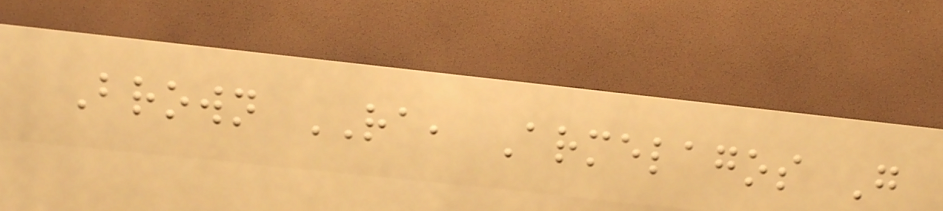Brown RA, Armelagos G
